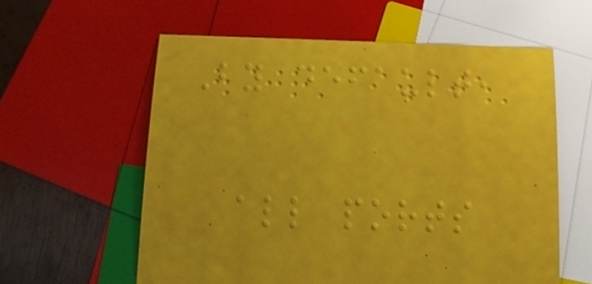By default,
all ports
